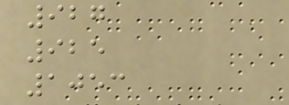927
925
1053
